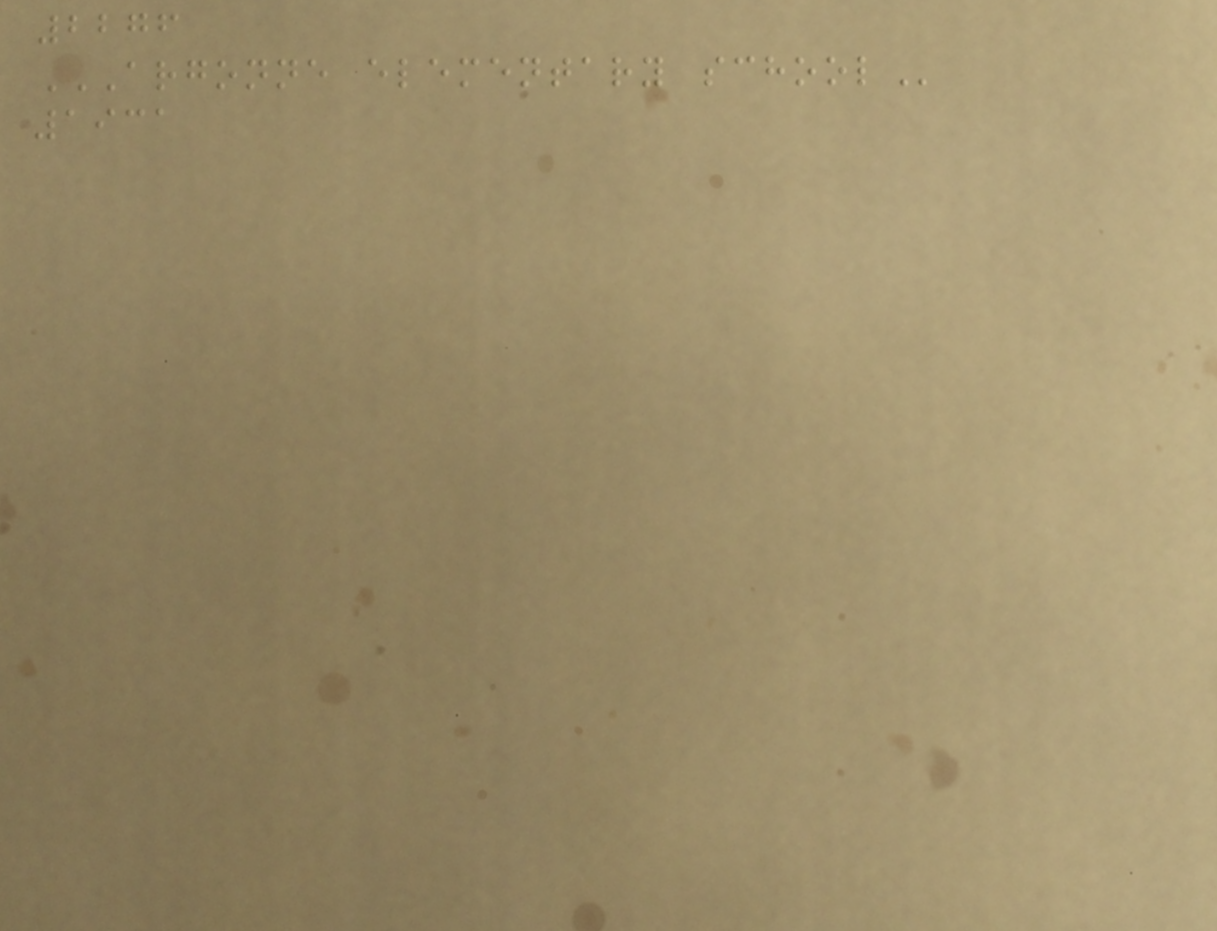2276
ARGONNE ELEMENTARY SCHOOL
1931
